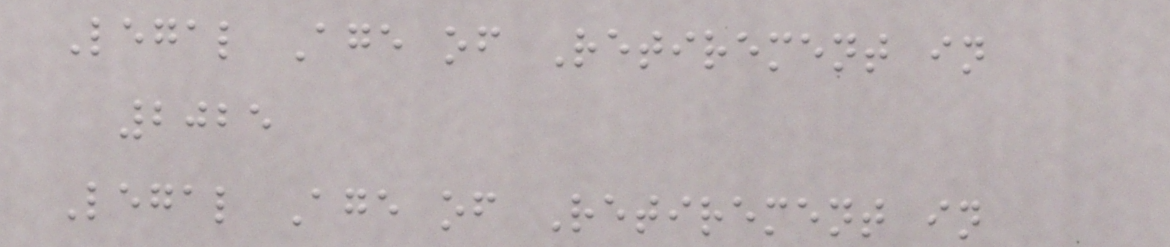Legal Age of Retirement in
2025
Legal Age of Retirement in
